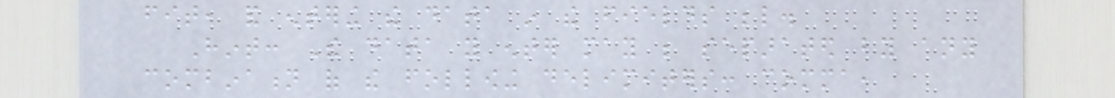fit, and entering the data in the fields below.
Hint: The data you enter may be separated by any
combination of the following delimiters: comma,
